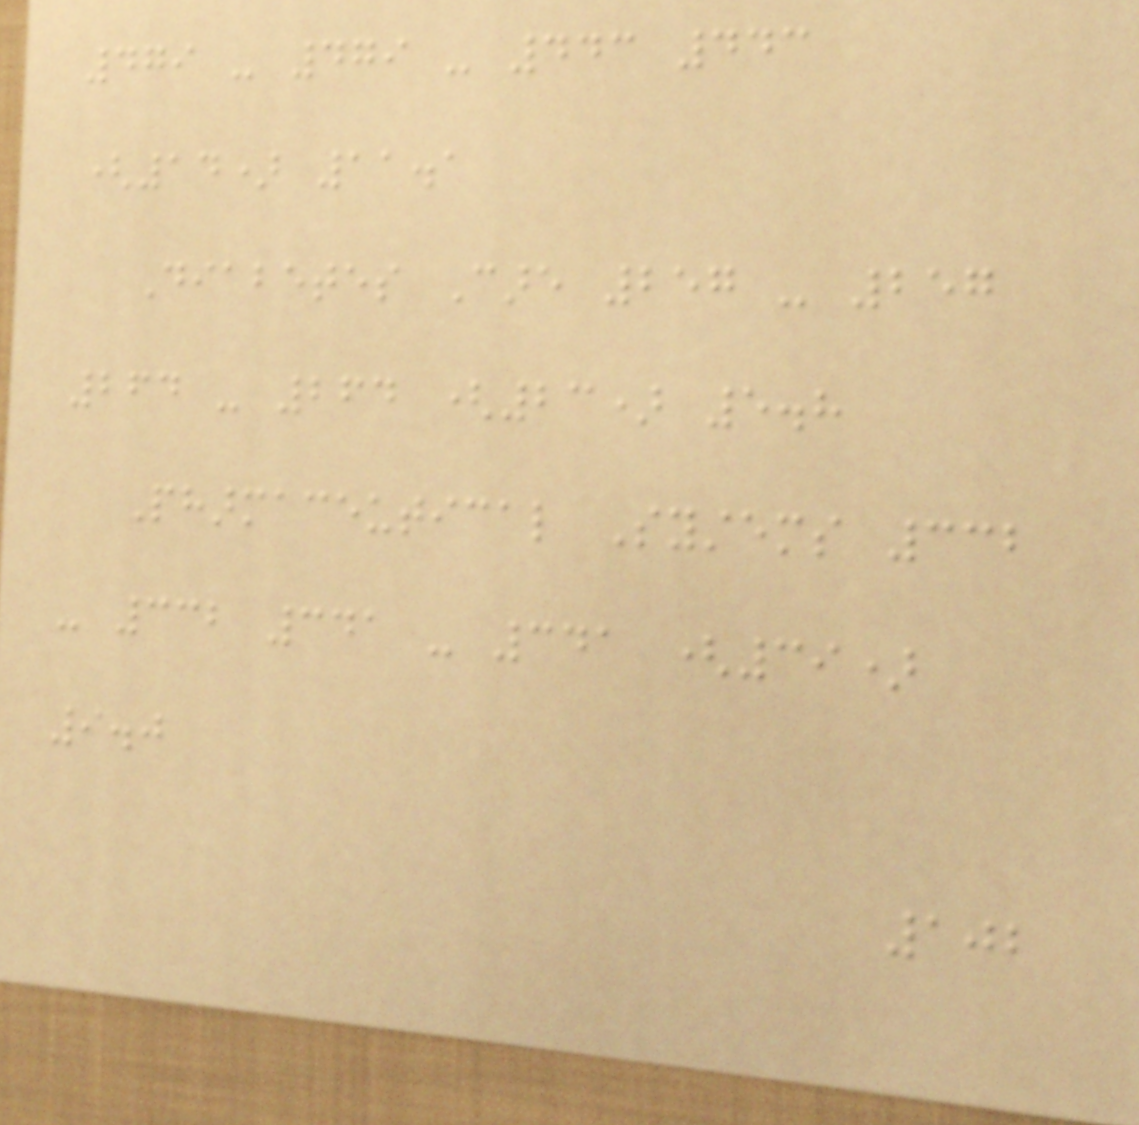479 - 479 - 443 443
(14) 11.1
Diabetes Care 257 - 257
264 - 264 (23) 5.8
Pharmaceutical Systems 332
- 332 341 - 341 (39)
9.0
102
